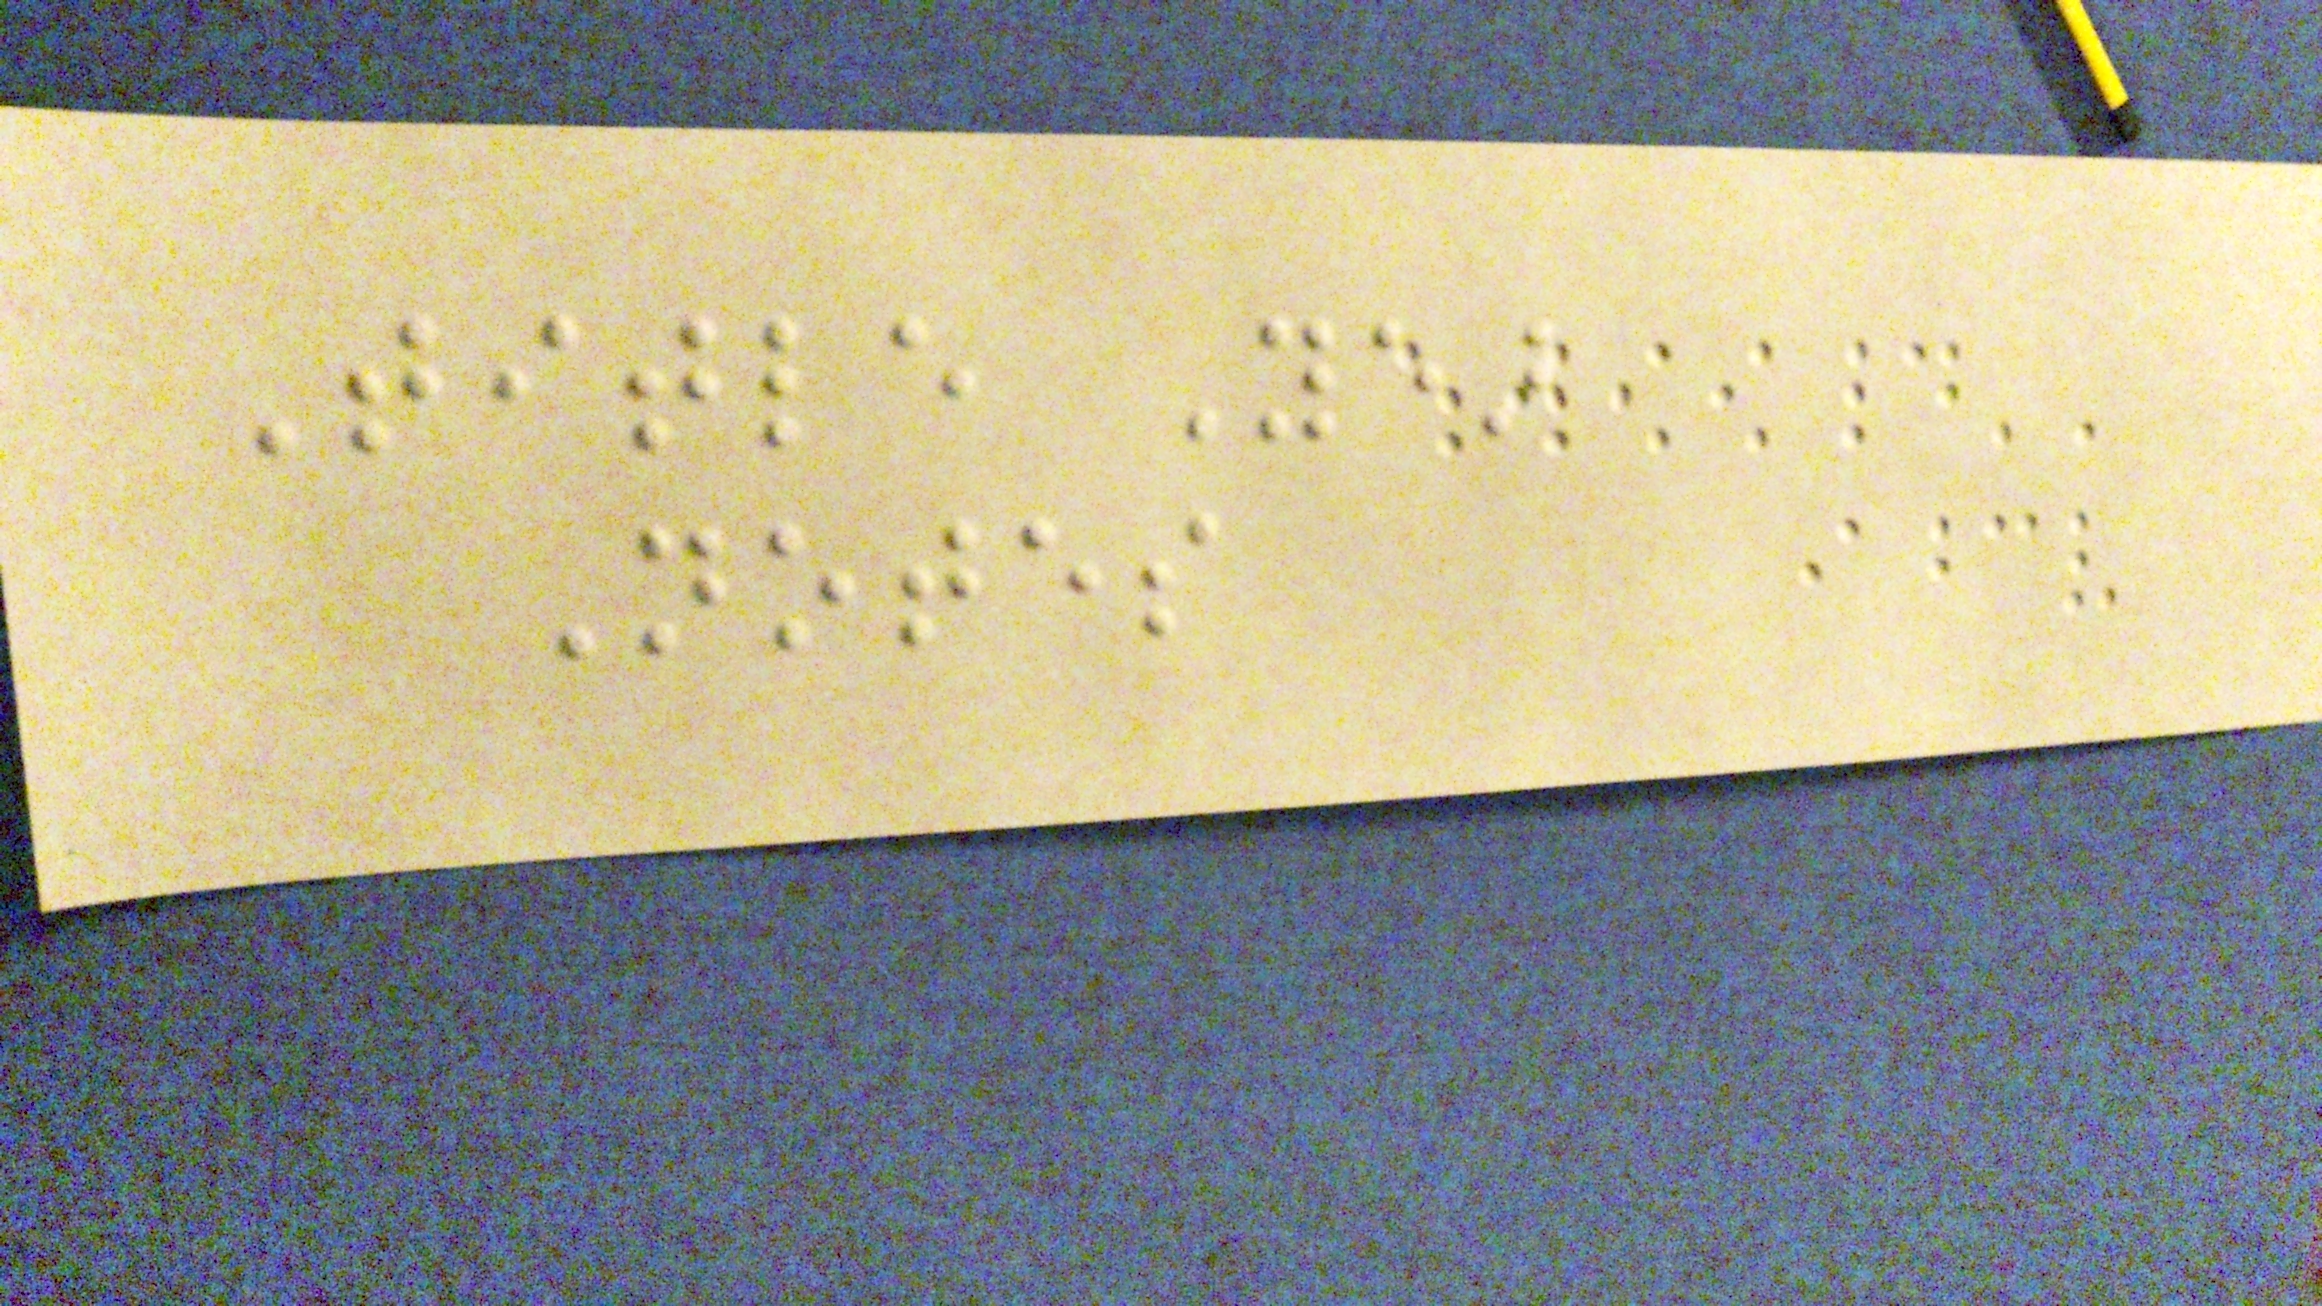Title Year
Notes
